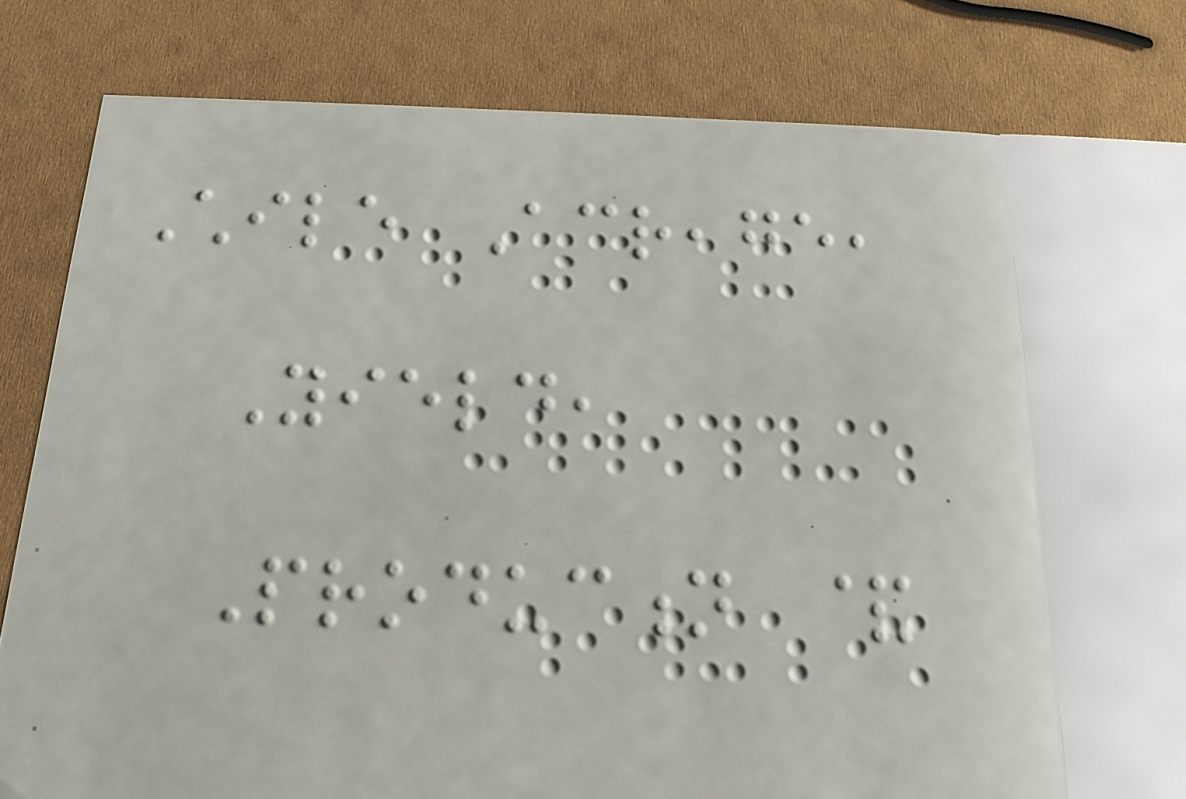Chile Acreage,
Yield,
Production &
